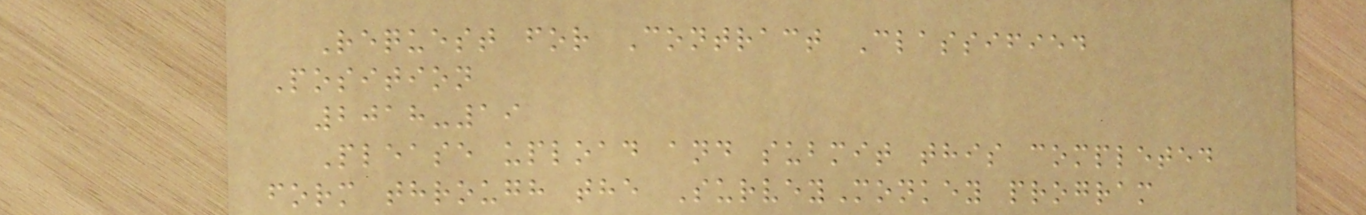Request for Contract Classified
Position
2018-19
Please upload and submit this completed
form through the SurveyMonkey program
